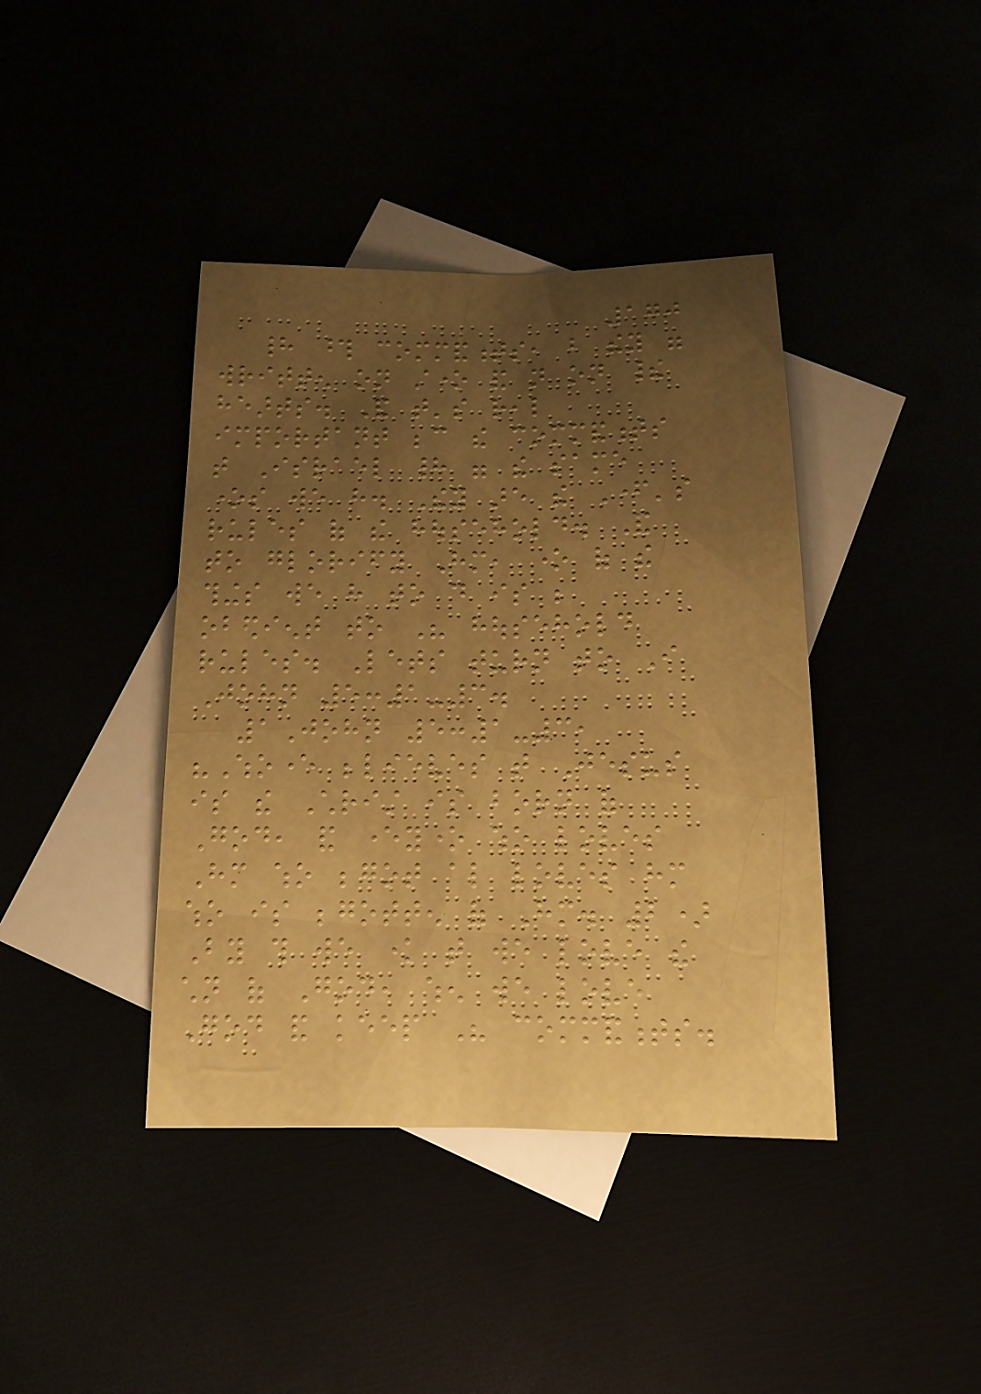170
had those commandments, but they were
written on stone and not on their
hearts. And that's real
important because the commandments
that Israel had were the same
ones we have. They are the Father's
rules of the household. And
to glorify Him, one of the
things we have to do is be
obedient to His household
rules. Lets turn to I
John 5:1-3.
1John 5:1-3,
"Whoever believes that Jesus
is the Christ is born of
God, and everyone who loves
Him who begot also loves him
who is begotten of Him. 2)
By this we know that we love the
children of God, when we love
God and keep His commandments.
